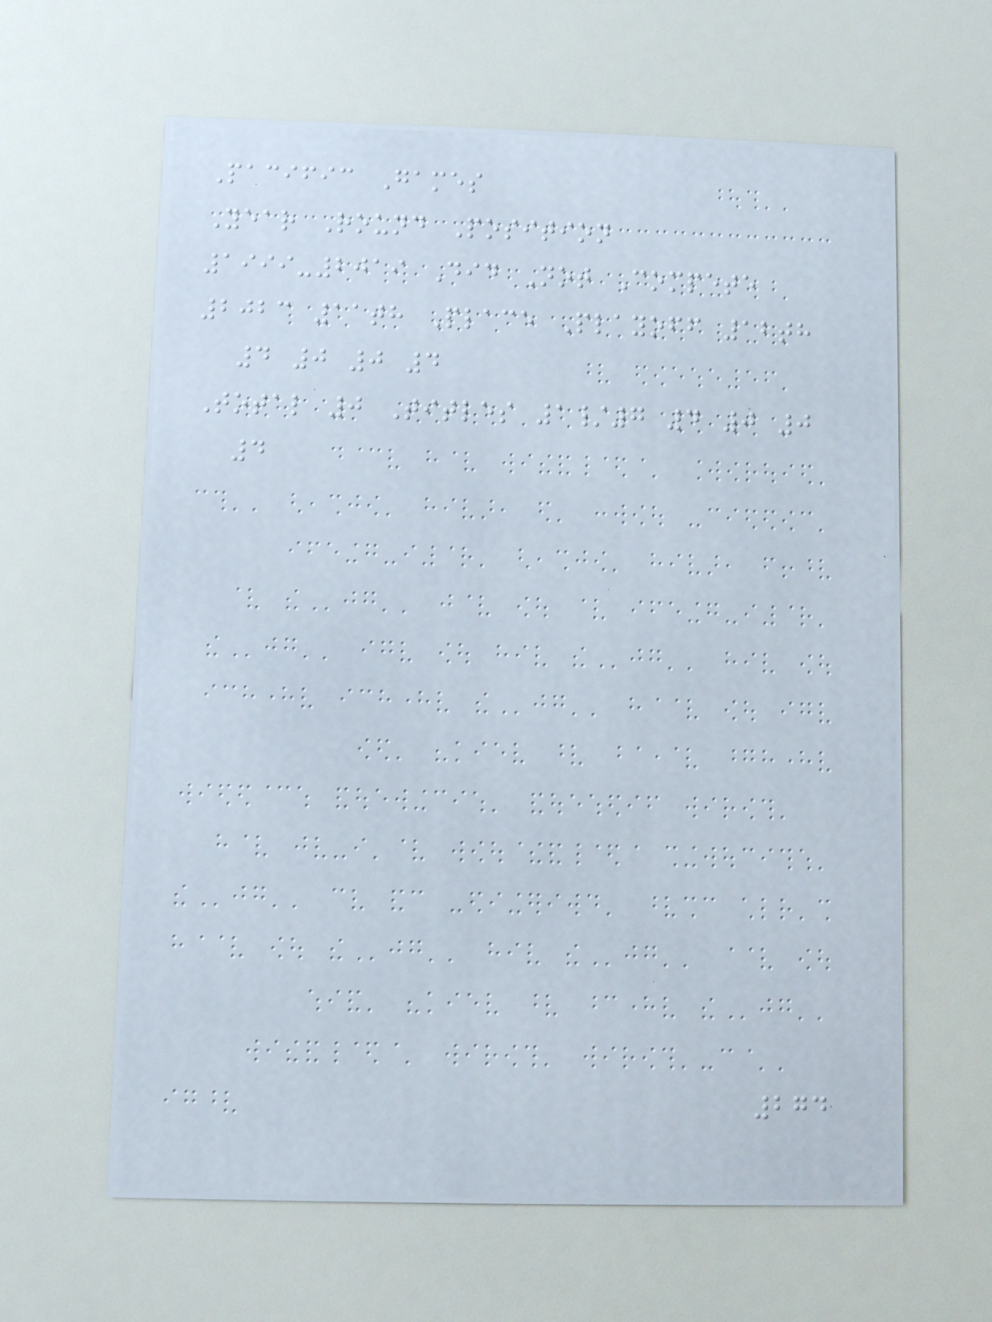Pacific Games
Year Round Position
1999-2019 Did Not Compete
2023 11th Place Playoff 12th
4 0 0 4
Total 0 Titles 1/7 4 0 0
4
274
